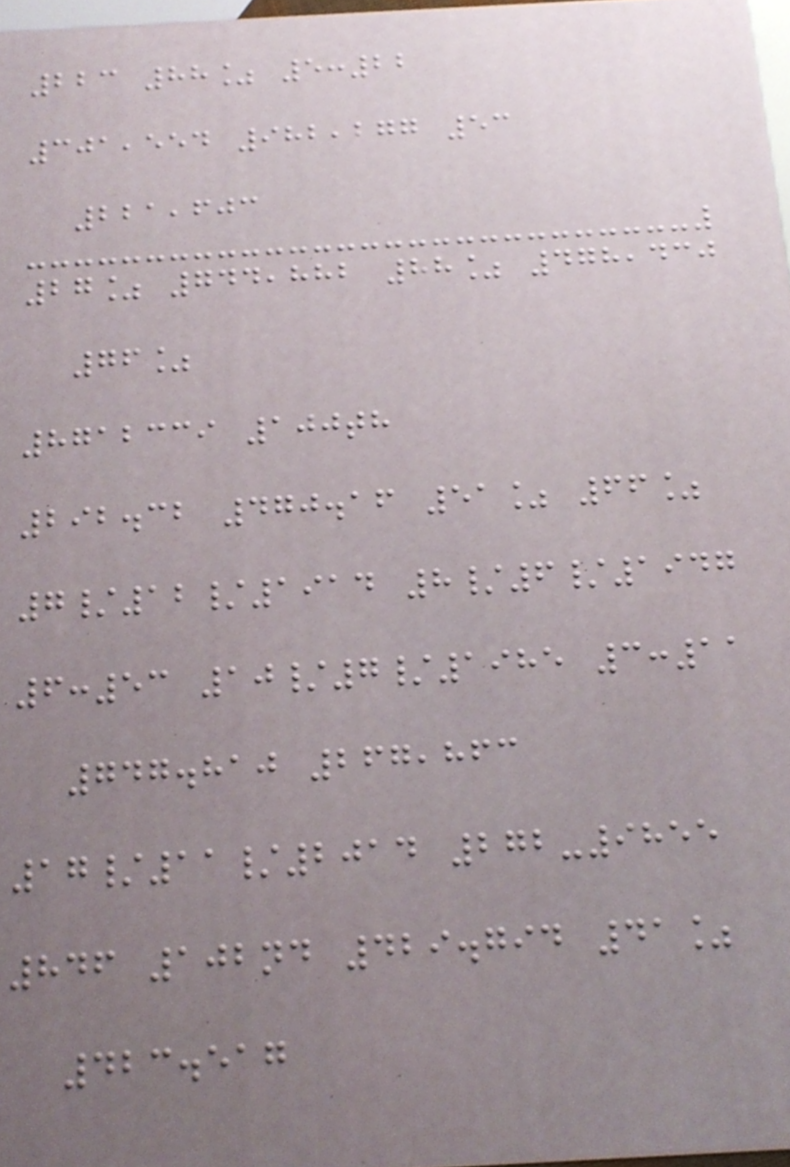223 88% 5:22
301,554 982,277 53
221,603
27% 744,882 88% 478,430
76%
8712339 100th
292.32 470.16 51% 66%
7/12/1914 8/6/1947
6:53 10/7/1985 3:11
747.810 267,863
17/11/2014 272-9855
846 102nd 429.794 41%
423.517
